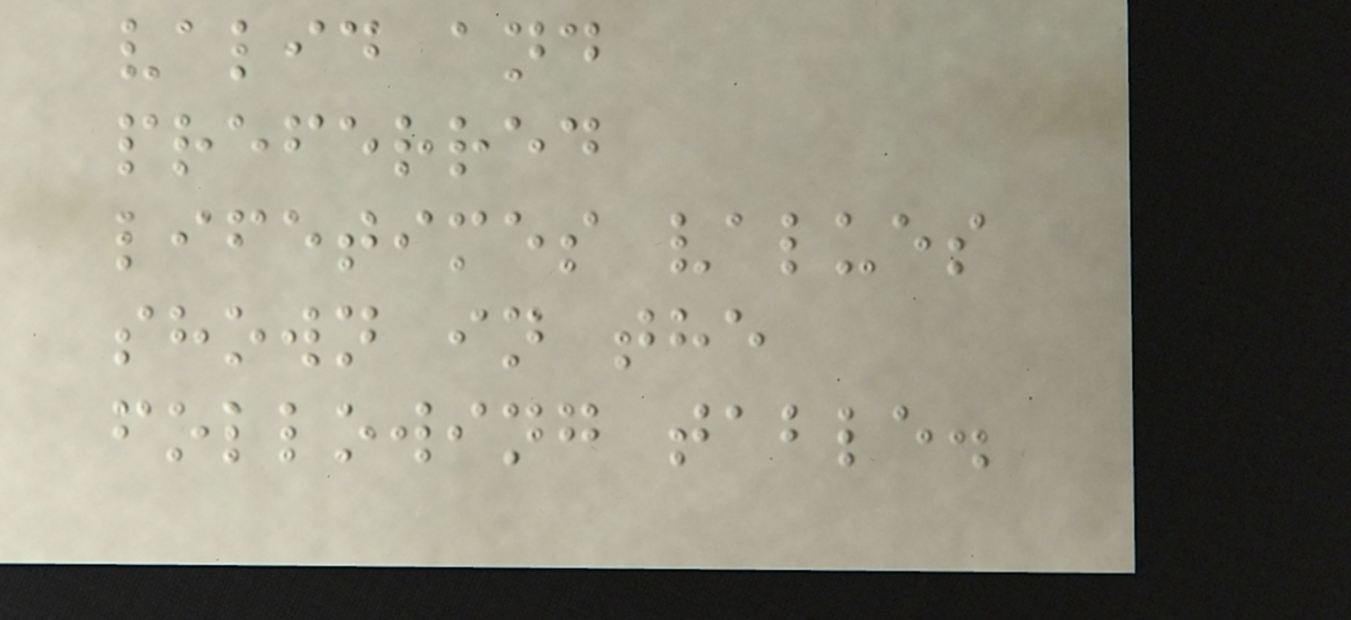valid and
preferred
lifetimes values
shown in the
following table.
